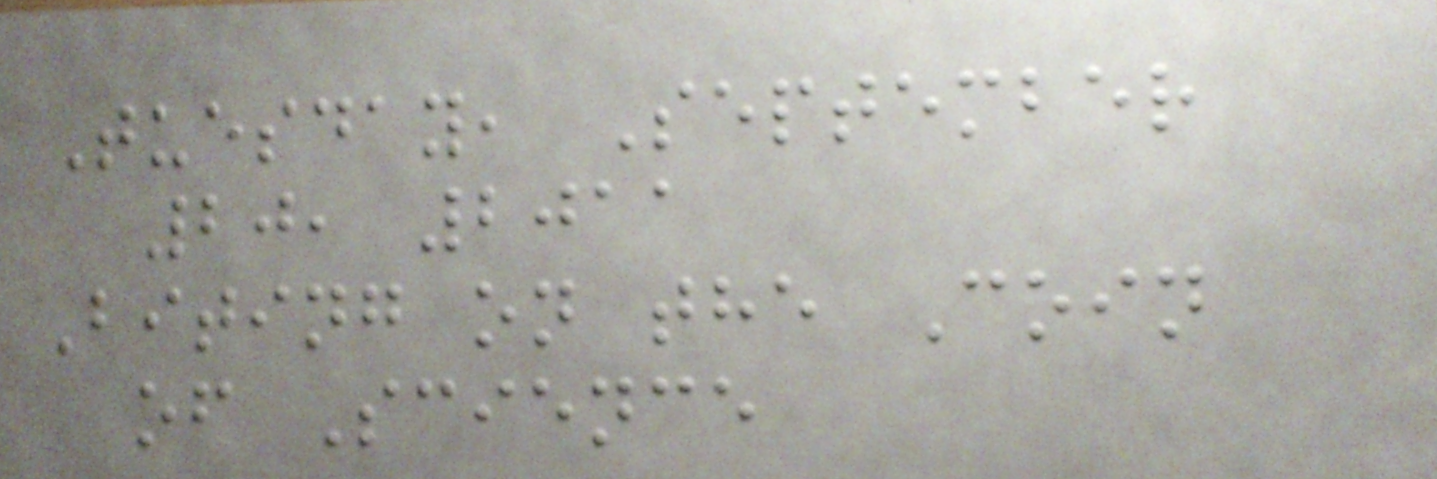Tuesday, September
20, 2011
Biting on the Coin
of Science
